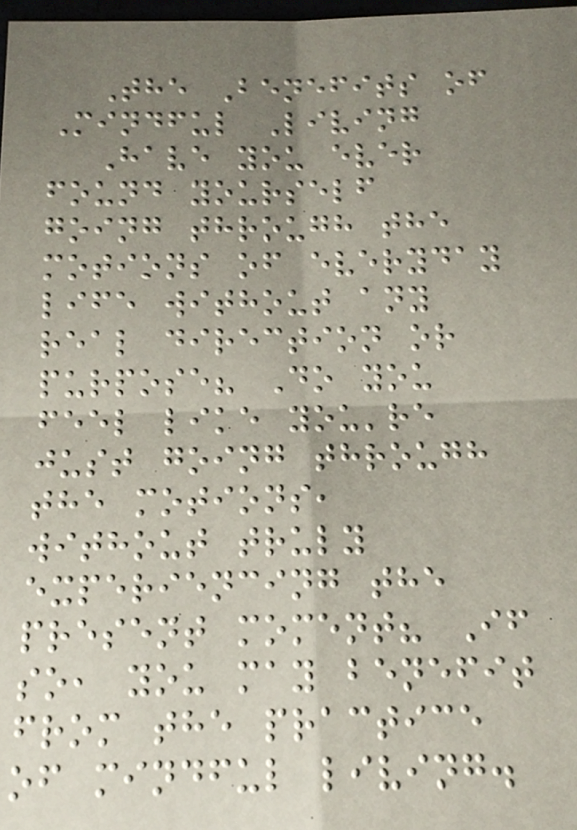The Benefits of
Mindful Living
Have you ever
found yourself
going through the
motions of everyday
life without any
real direction or
purpose? Do you
feel like you're
just going through
the motions,
without truly
experiencing the
present moment? If
so, you may benefit
from the practice
of mindful living.
